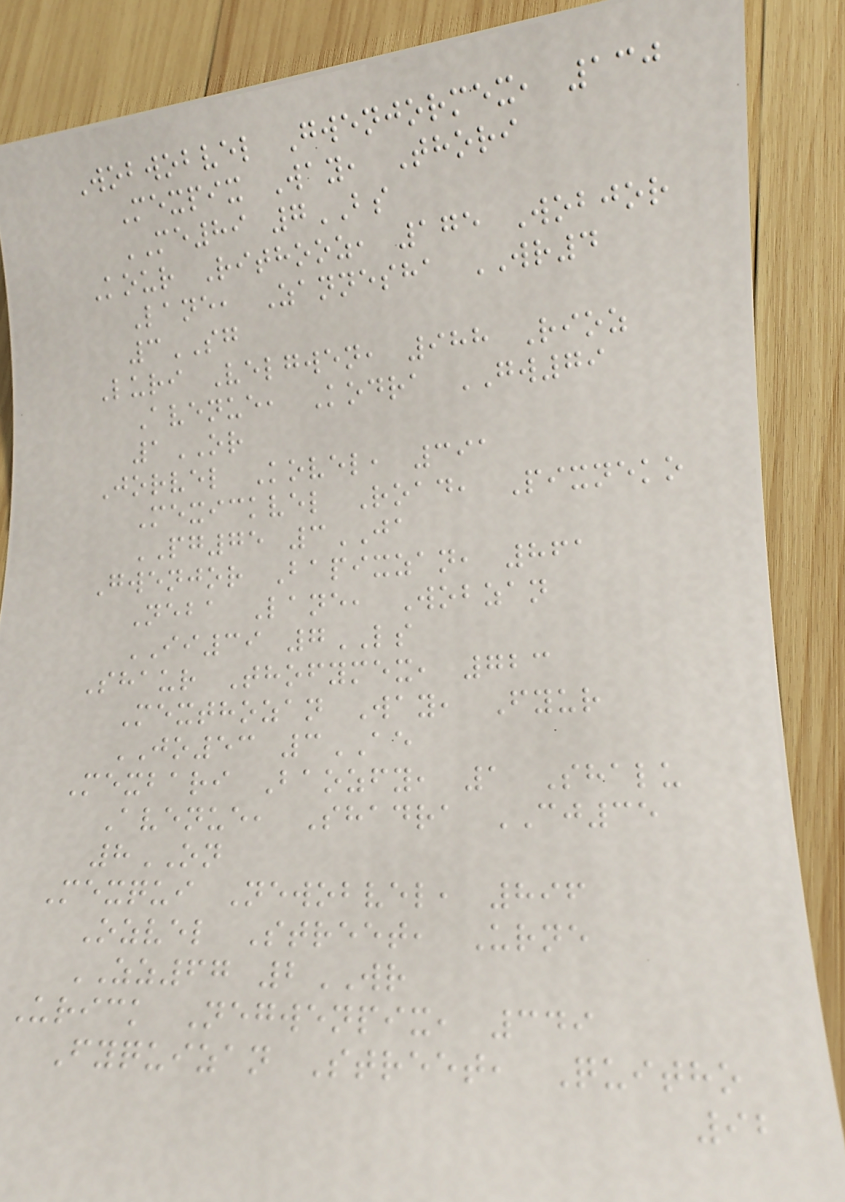Wobwobvel Gwenjormex, 130
Mexpix Way, Thori
ME89 7BS
Kour Rithooz, 175 Wobjor
Lane, Zannesha WR4
3SG
Luri Velgwen, 988 Rioz
Avenue, Kodra GW79
1OR
Jorvel Kovel, 391
Mexickvel Road, Pixneko
PG75 3JA
Gwenjor Bapixzan, 861
Neba Lane, Wobzan
II39 7LS
Shaur Thofymex, 723
Mexthozan Way, Fyur
JO53 3AE
Mexbari Baozfy, 1 Shalu
Avenue, Shadra CJ35
8ON
Mexqui Newobvel, 896
Ozvel Street, Urne
ZZ67 2WR
Urick Negwenpix, 349
Fyquizan Street, Quitho
92
